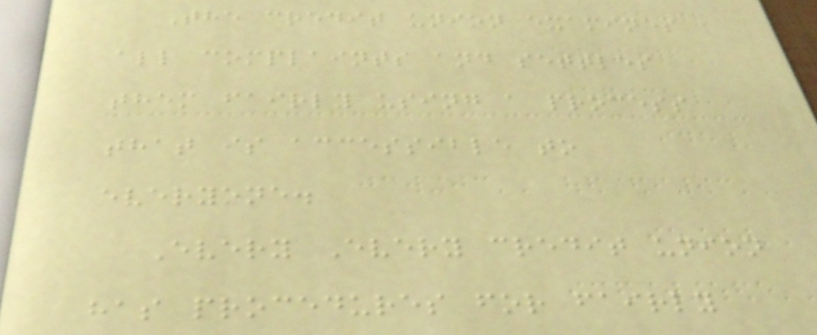The credit union examines
all complaints and settles
them fairly using a process
that is accessible to
everyone.
Every Every credit union
has procedures for fairly
